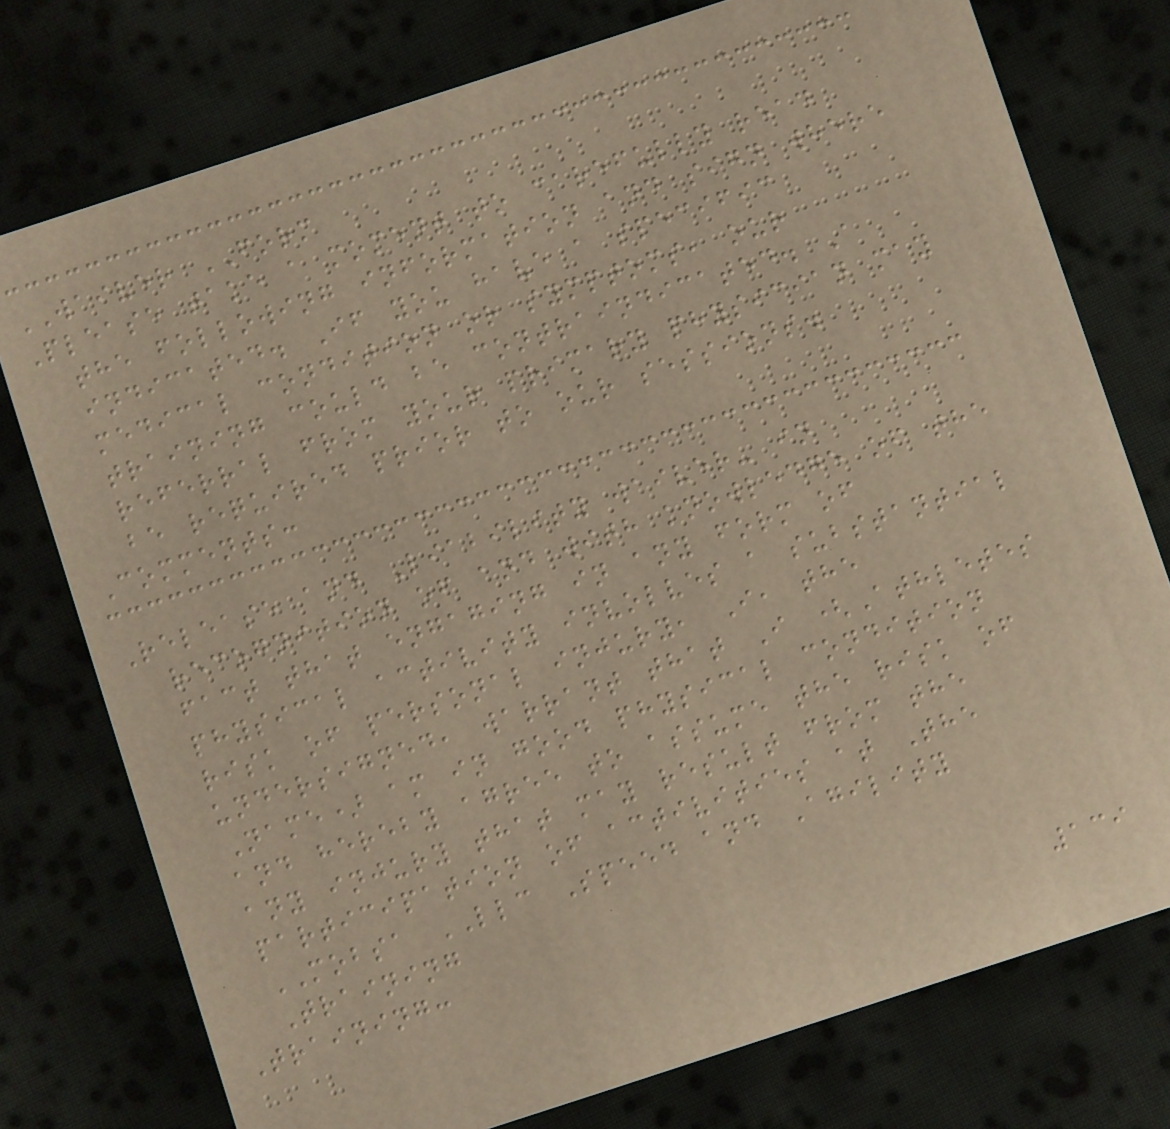WAIVER FORM
Please take a moment to carefully read
the following information and sign where
indicated. If you have a specific
medical condition or symptoms, our
training could be contraindicated. A
referral from your primary physician may
be required prior to our sessions.
Comments:
Release and Liability waiver- in
recognition of and with knowledge of the
fact that engaging in any form of
physical activity involves a substantial
risk of personal injury, I, the
undersigned, warrant that I (Athletes
Name) am in good physical condition
and hereby agree to assume the risk of
any injury that may result from the
participation of activities at The
MOBSA LLC Speed and Agility
Training
Training:
139
